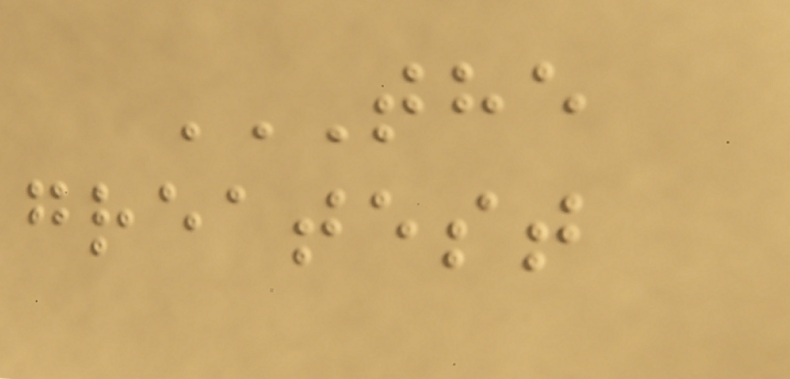THE
GREATEST
